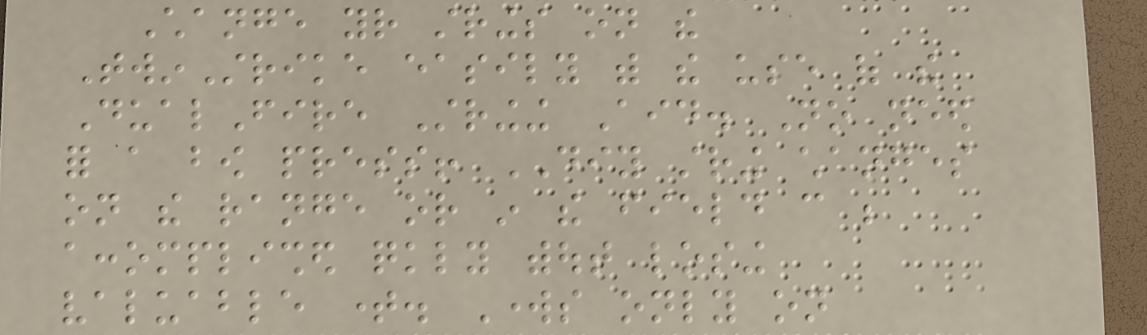Change your strings on the
TwinStrike easily with the use of the
DualFire Stringing Aid. No need
for a bow press! DIY string changes
on the range or in the field can be
accomplished quickly without losing
valuable time. Works only on
